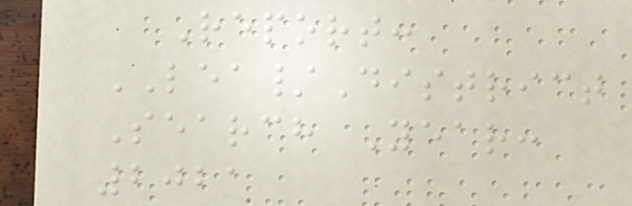Report:
LEA/District
Search Year:
2021
